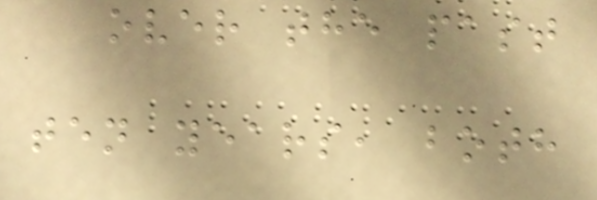over the past
ten years, both
